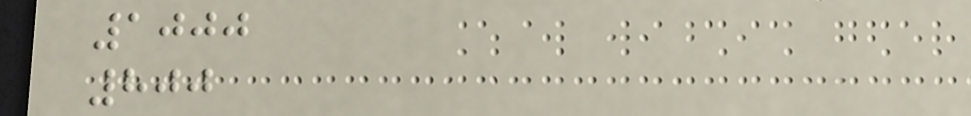1000
800
